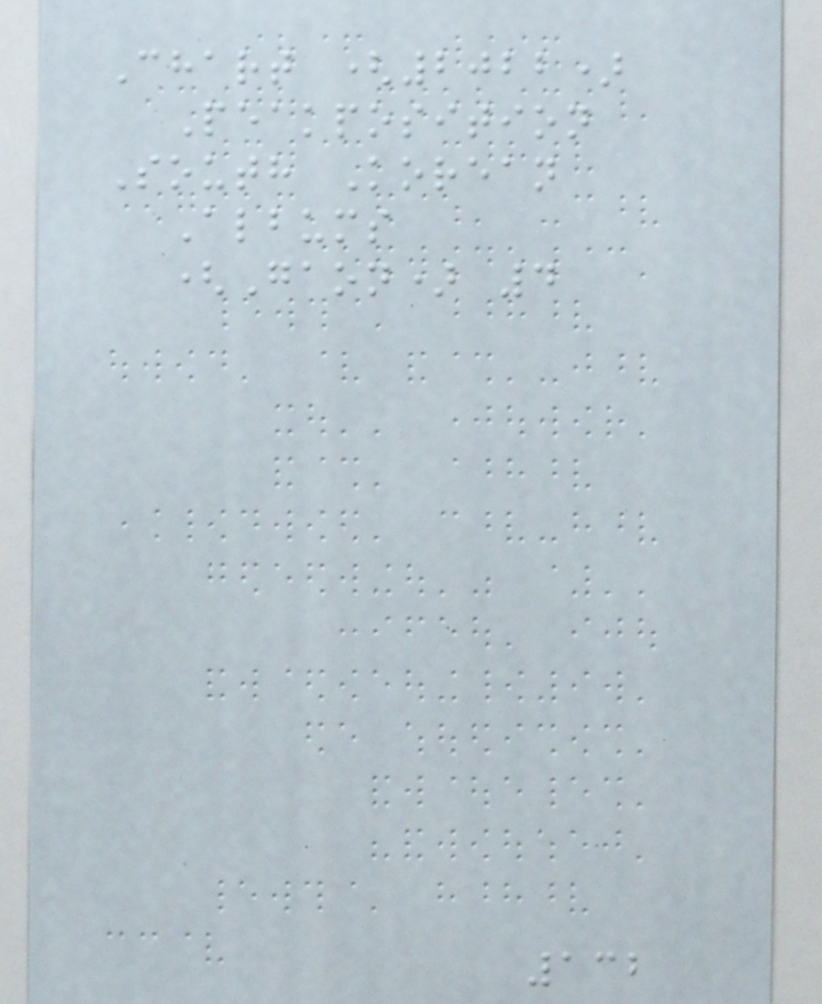Chart (2022)
Peakposition
South Korean
Albums
(Gaon) 4
132
